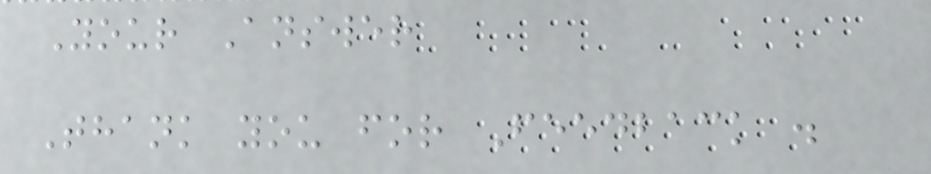Your Answer
Thank you for Feedback .
